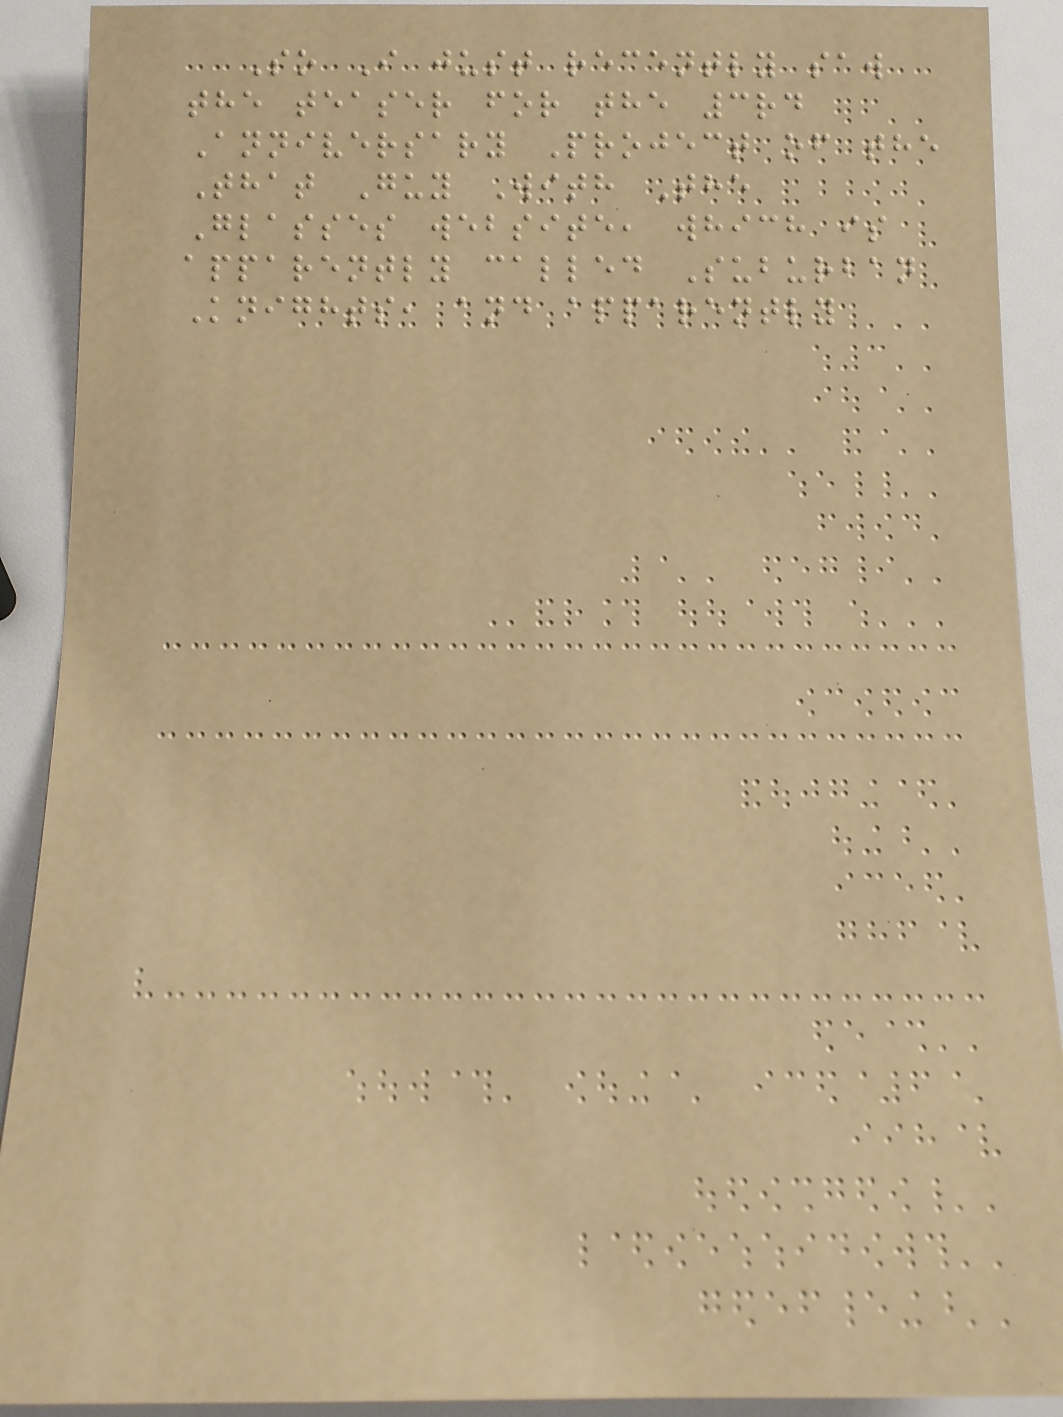So I just recently saw
the teaser for the 3rd
Anniversary Project of the
That Guy With The
Glasses website, which is
apparently called Suburban
Knights, and apparently
